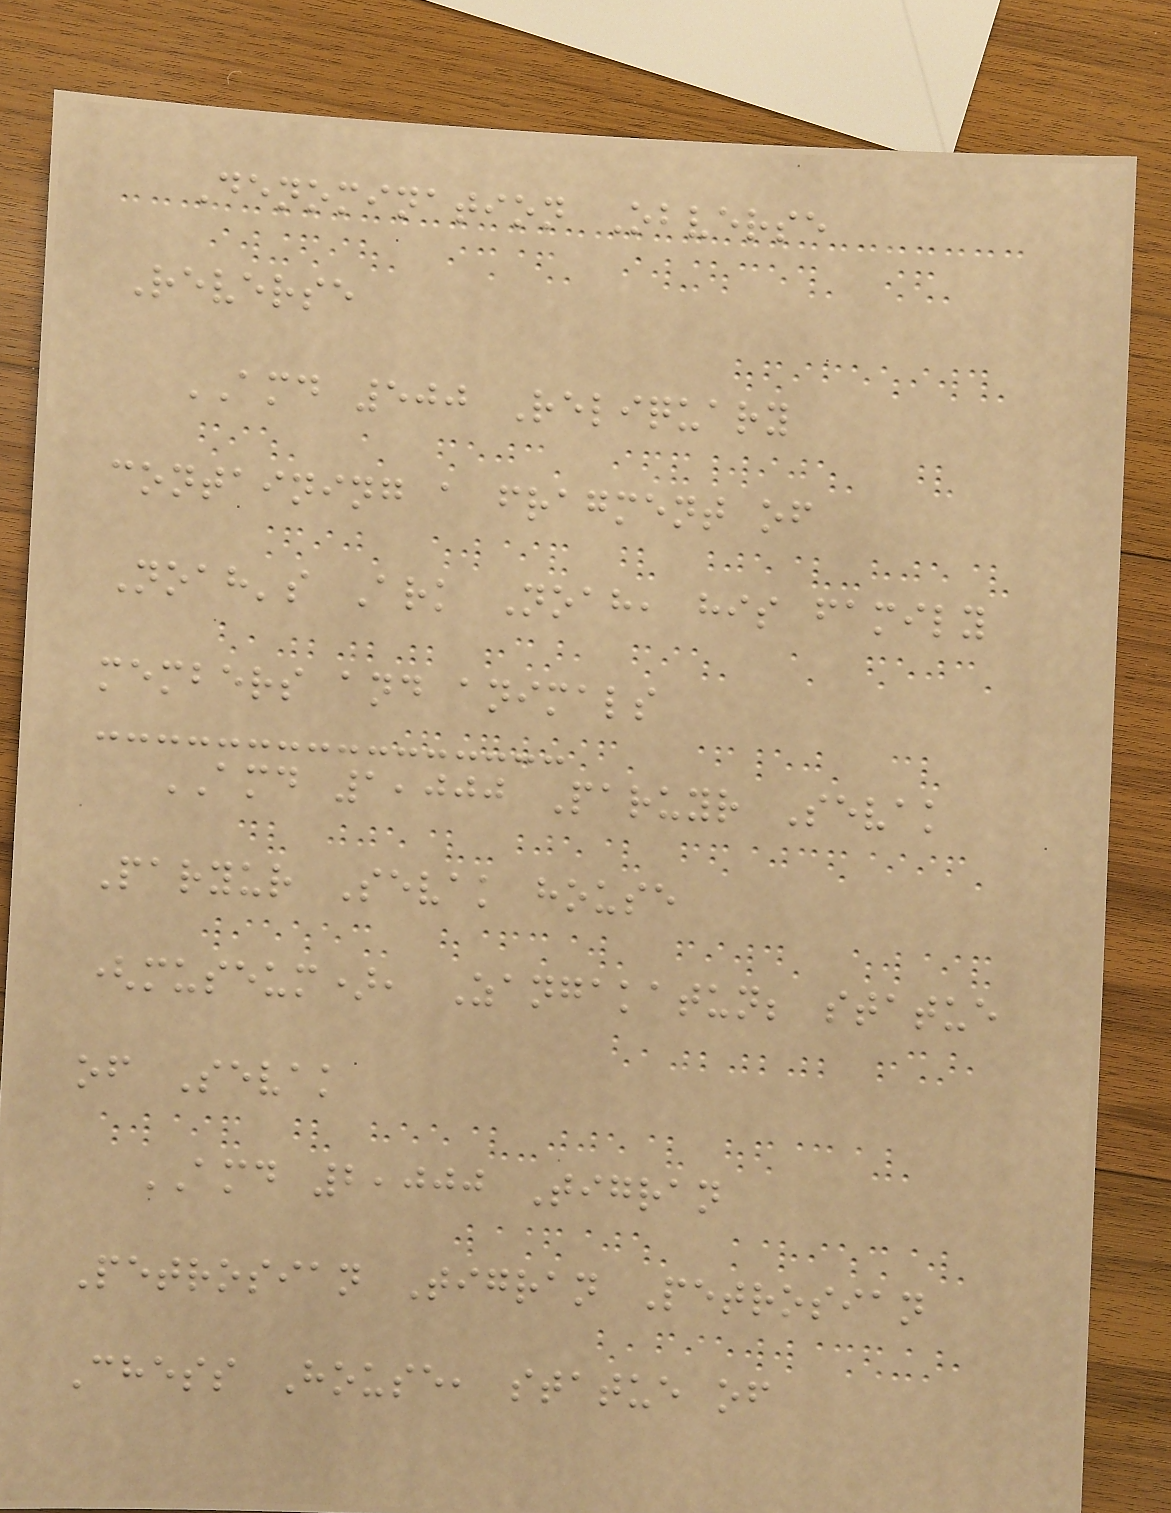Denomination Obverse
Reverse
AMD 500 Reliquary
containing a fragment of
Noah's Ark Noah, his family
members and animals
AMD 1,000 Paruyr Sevak
Paryur Sevak house
(museum), Zangakatun; statue
of Sevak
AMD 2,000 Tigran
Petrosian Tigran Petrosian
Chess House, statue of
